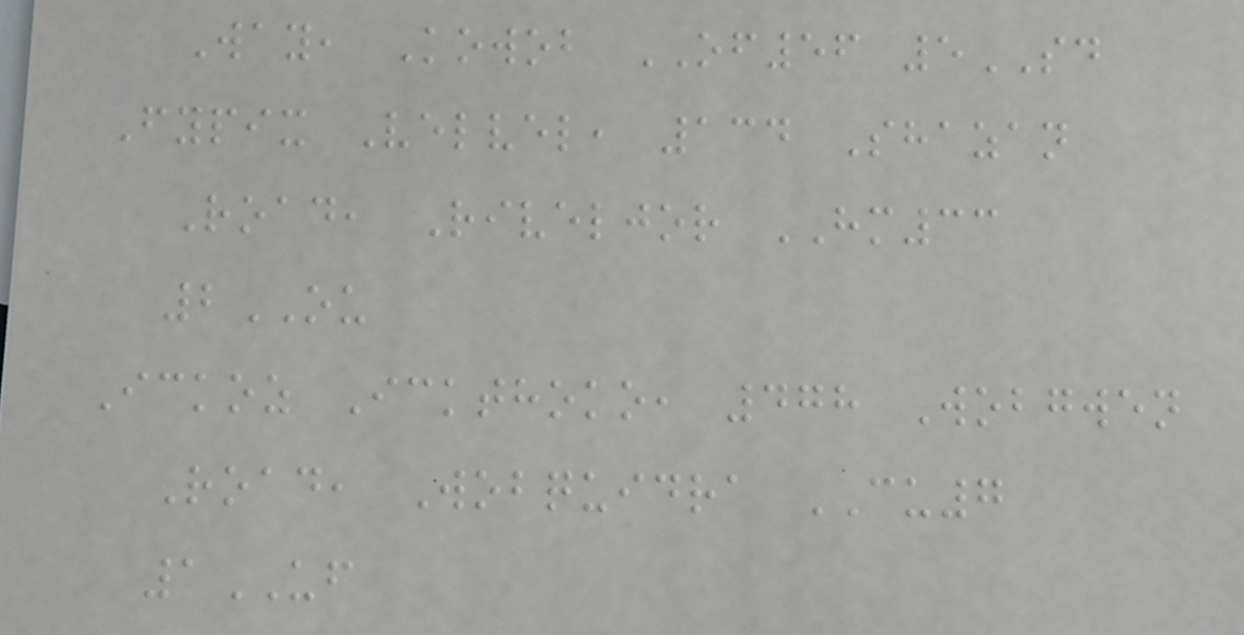Way, Kowob OF56 5SD
Fypix Velvel, 134 Shazan
Road, Riveljor HM33
2OU
Ickoz Ickthoko, 478 Wobgwen
Road, Wobquidra CU7
1UF
